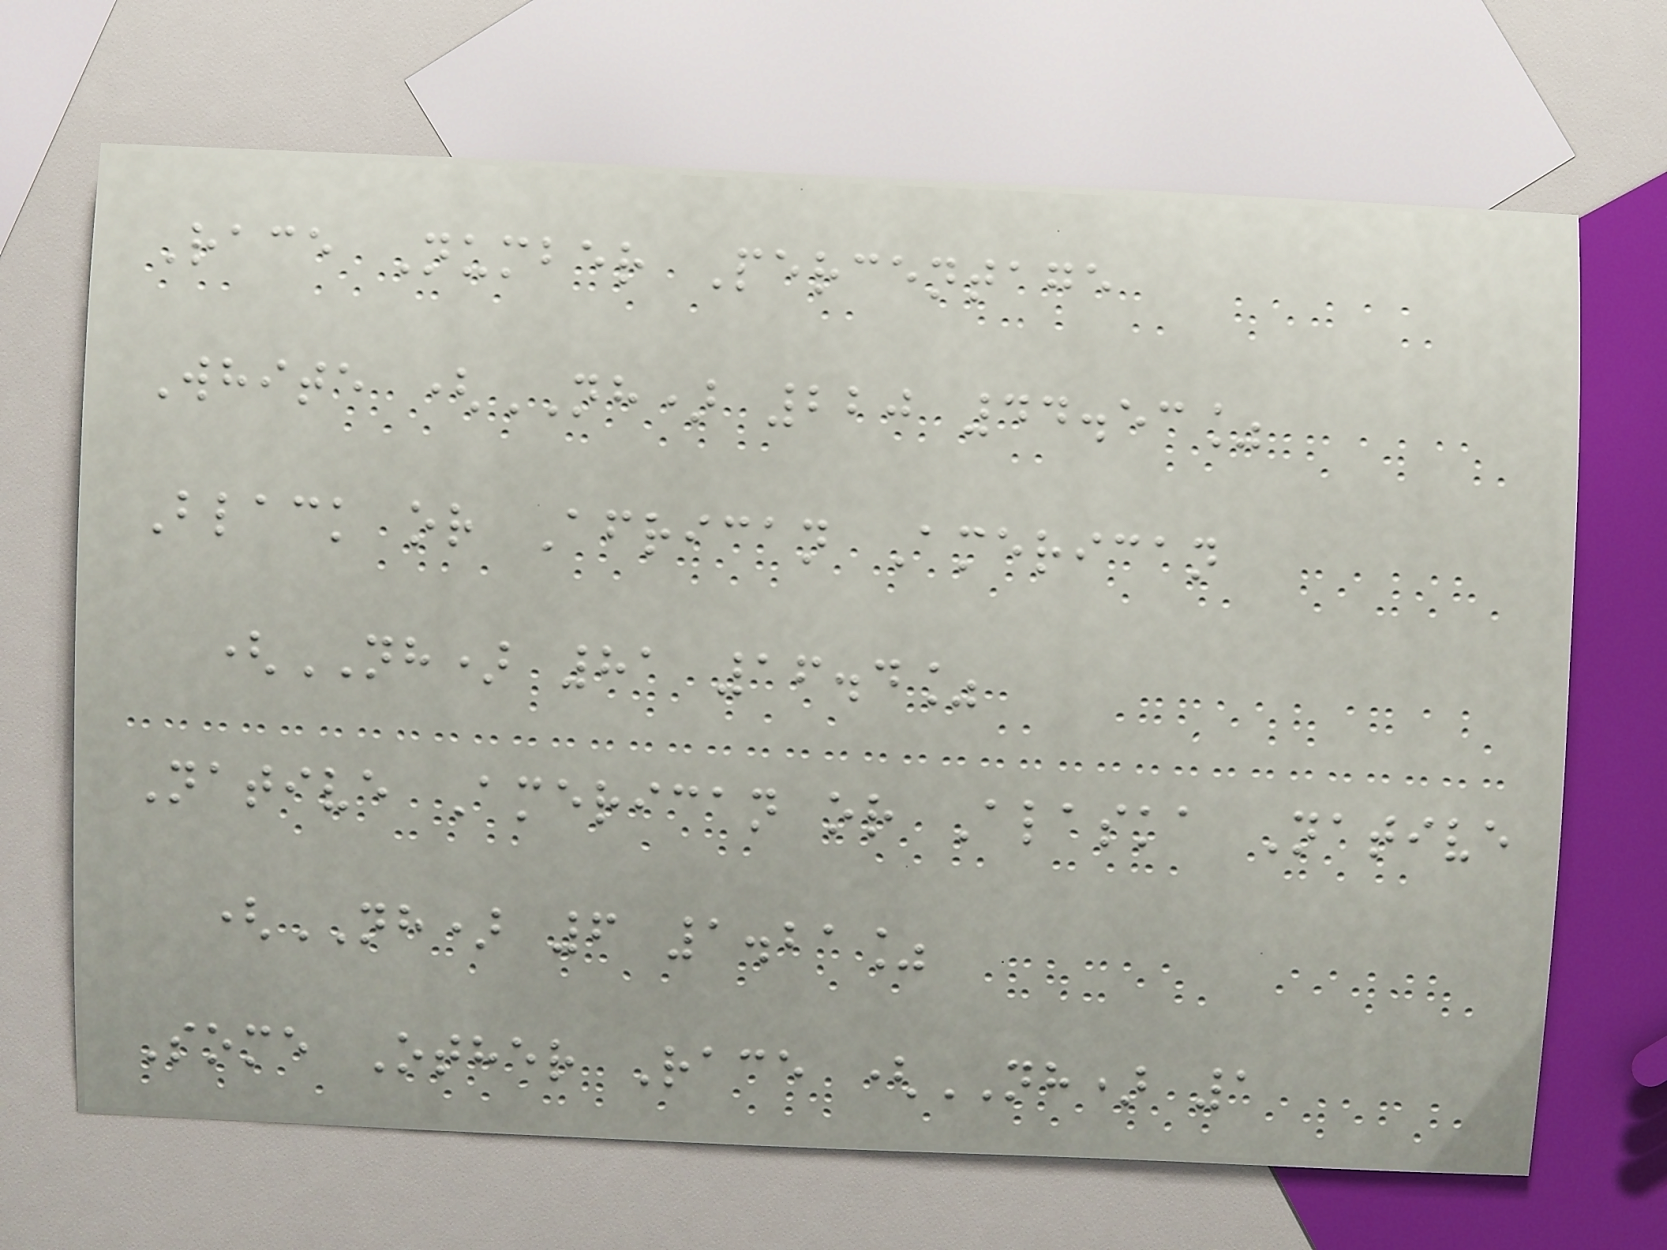Race Number Percentage
White (NH) 220 44.53%
Black or African American
(NH) 81 16.4%
Native American or Alaska Native
(NH) 6 1.21%
Some Other Race (NH) 1
